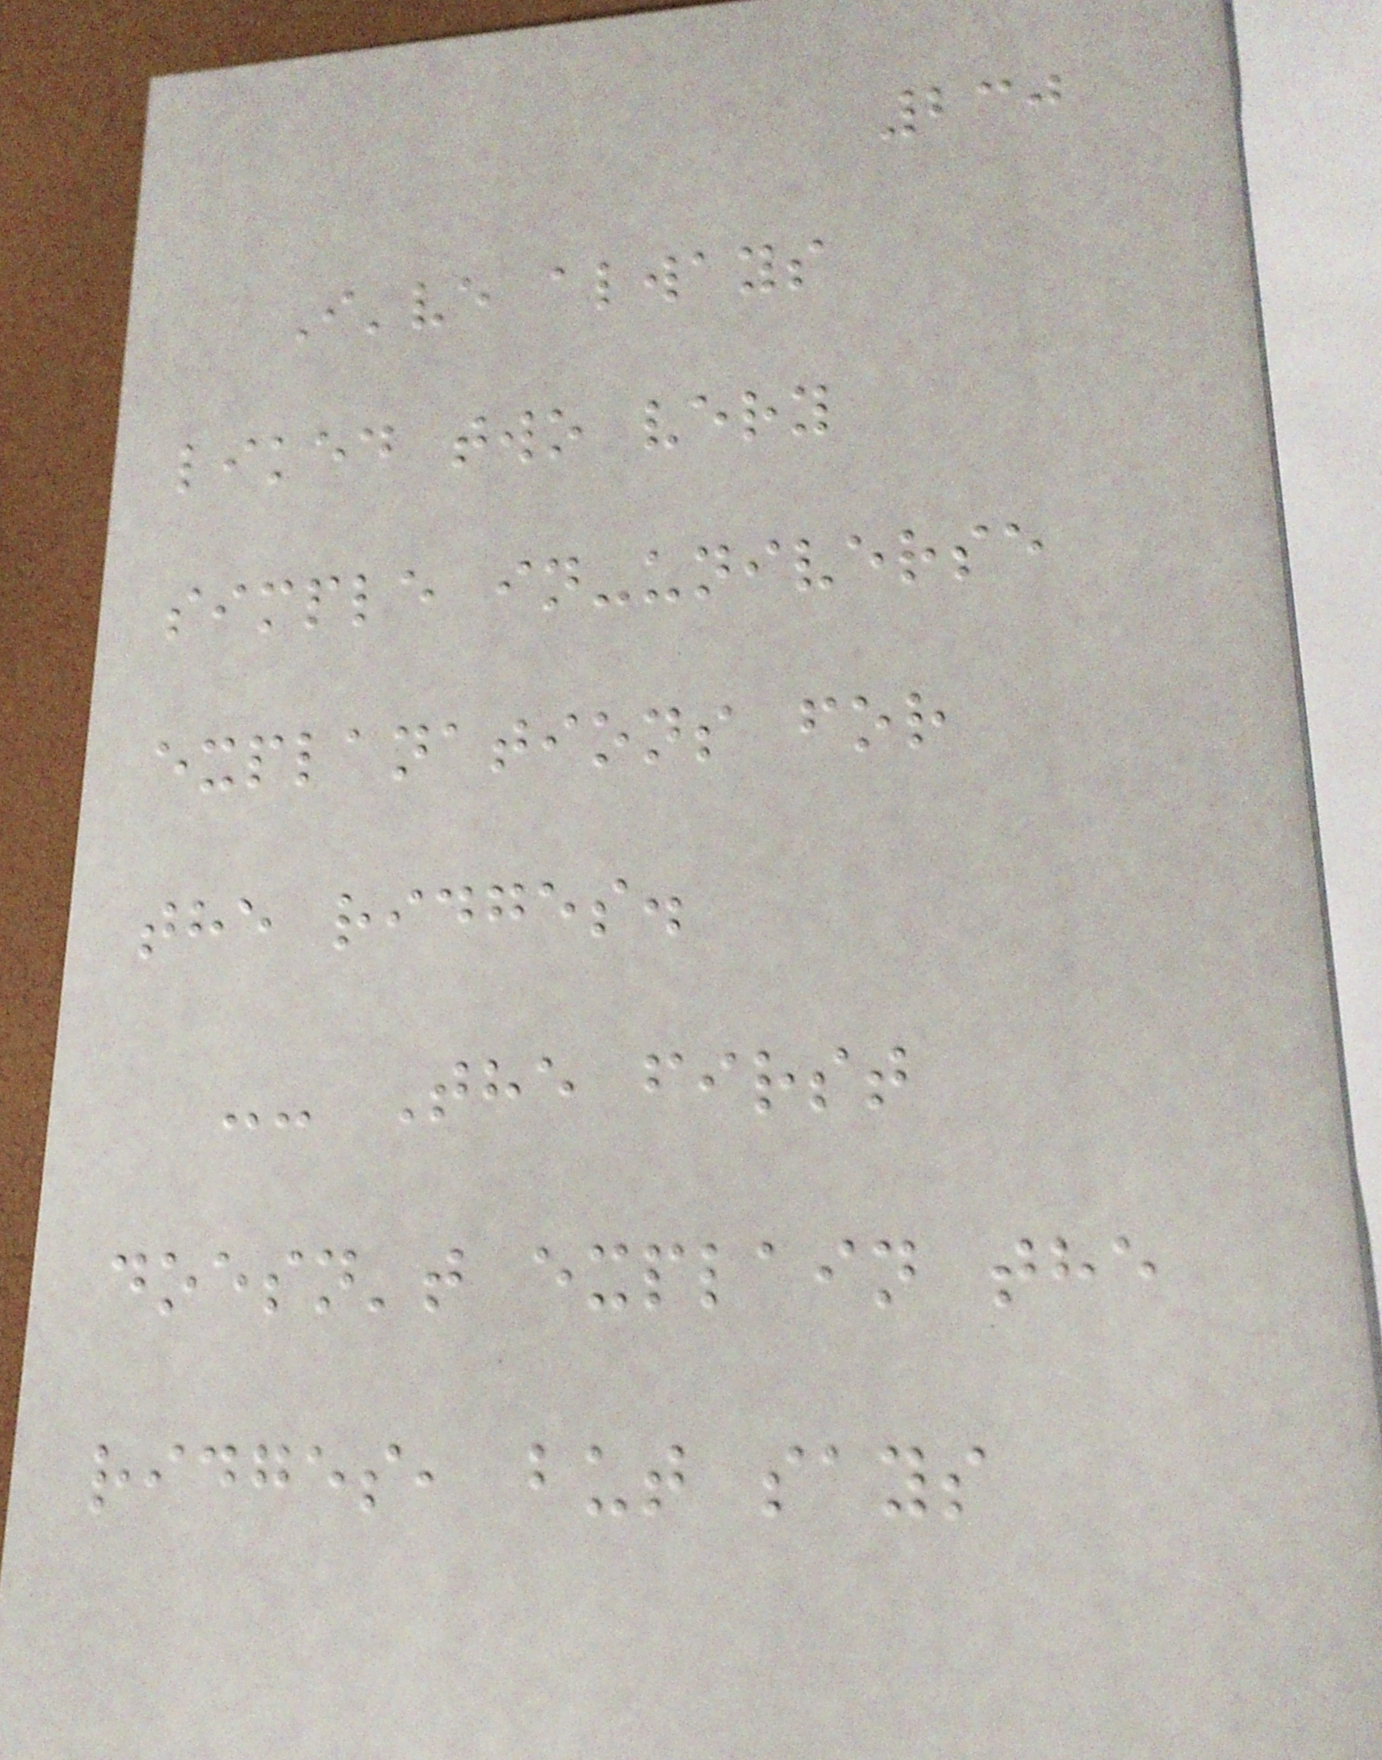230
I've always
liked two very
simple in-universe
explanations for
the ridges.
-- The first
doesn't explain the
ridges, but says
